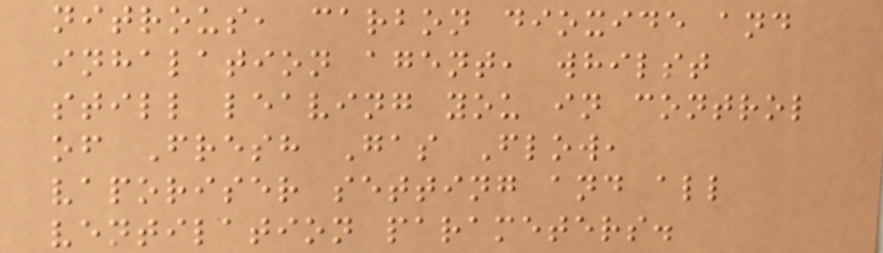nitrous, carbon dioxide and
inhalation agent, whilst
still leaving you in control
of Fresh Gas Flow,
vaporiser setting and all
ventilation parameters.
